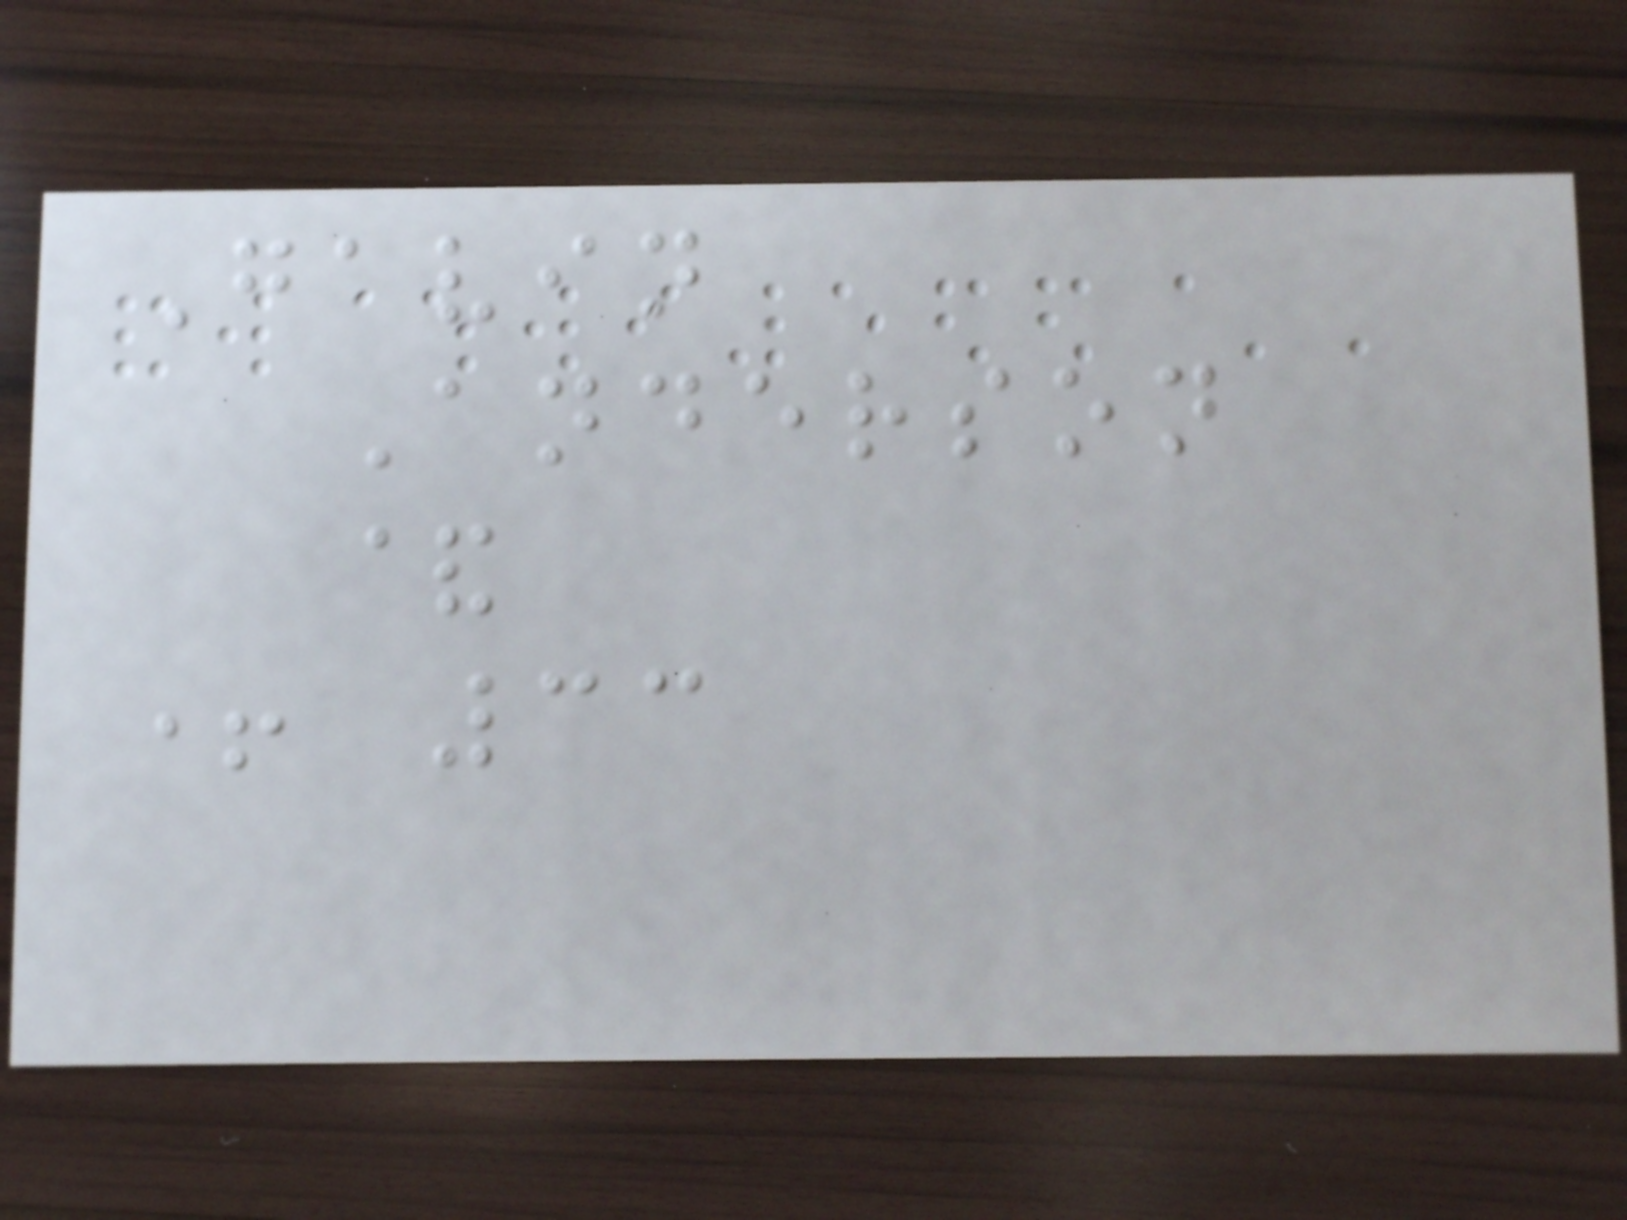Gavin
Anderson
&
+ 33
